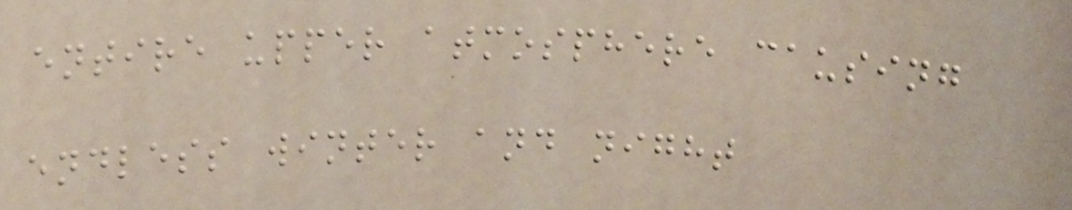entire upper atmosphere causing
endless winter and night
